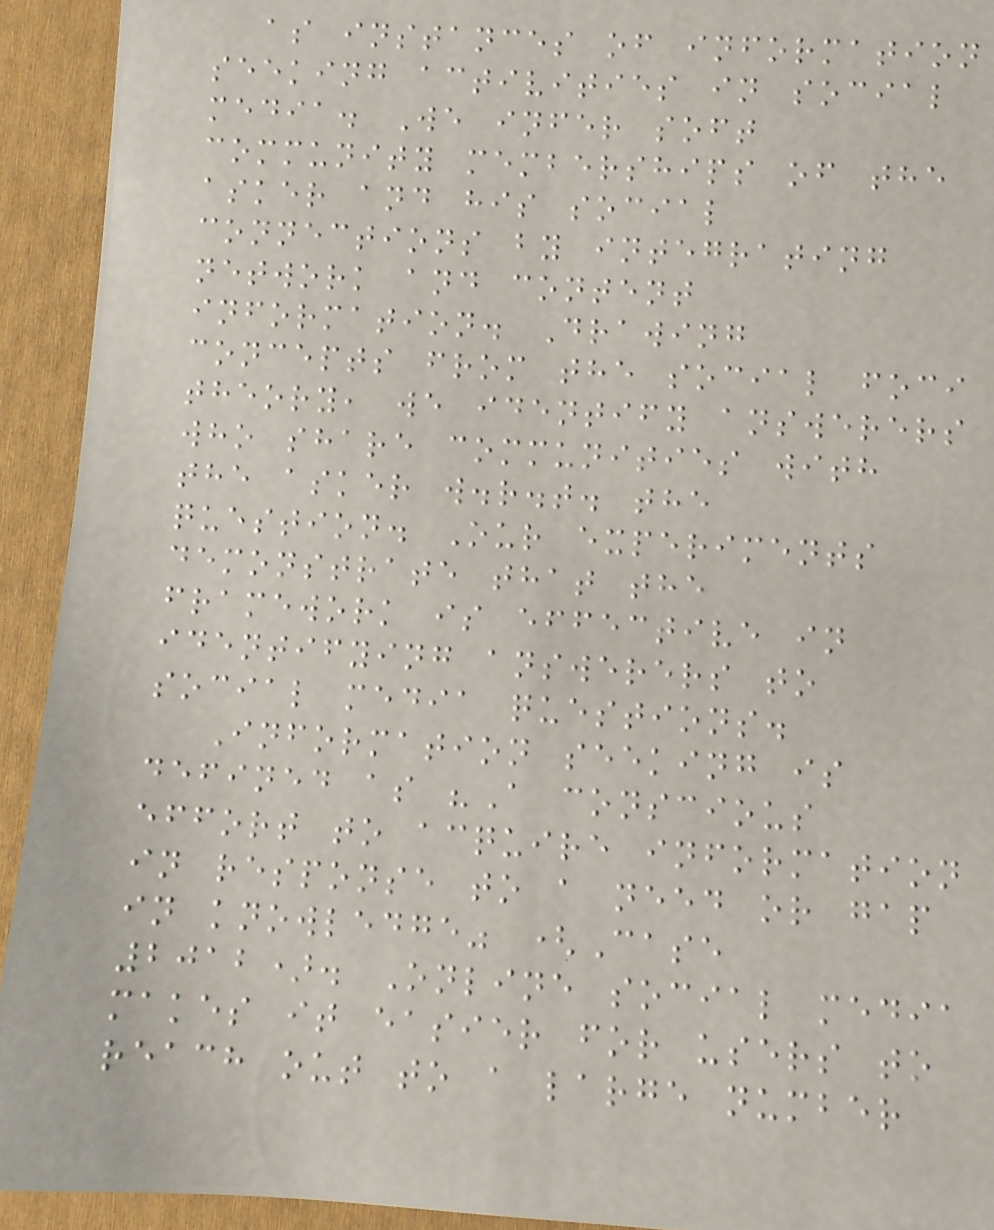as instances of information
seeking activities in social
media. We infer soft
community memberships of the
asker and his social
connections by integrating
network and content
information. Drawing
concepts from the social foci
theory, we identify answerers
who share communities with
the asker w.r.t. the
question. Our experiments
demonstrate that the
framework is effective in
identifying answerers to
social media questions.
Information seeking is
defined as "A conscious
effort to acquire information
in response to a need or gap
in knowledge" (Case
2012). Online social media
makes it easier for users to
reach out to a large number
